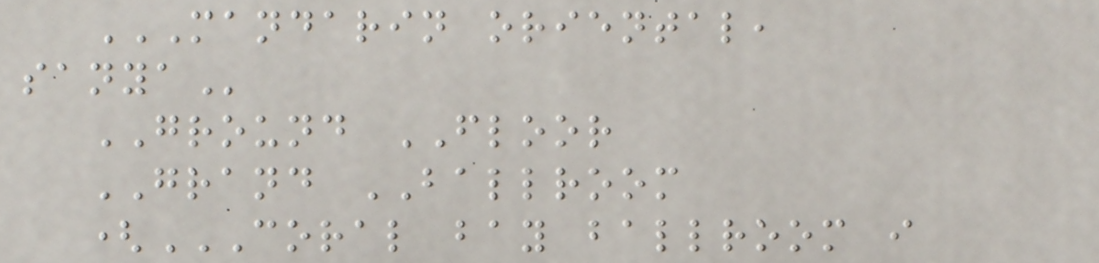MANDARIN ORIENTAL,
SANYA
GROUND FLOOR
GRAND BALLROOM
(CORAL BAY BALLROOM I
